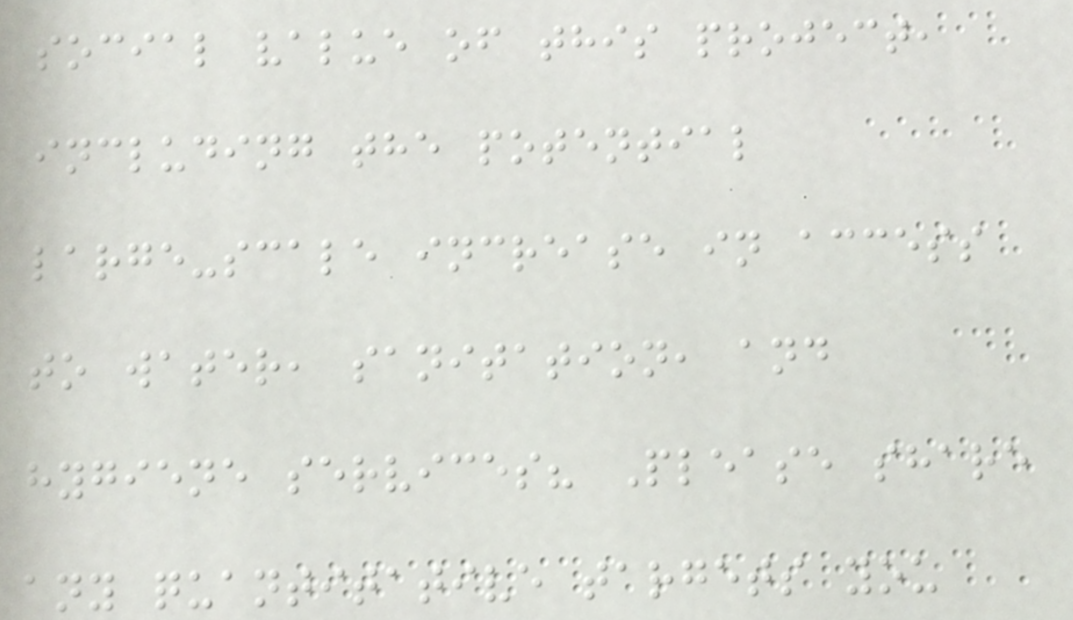social value of this project,
including the potential
large-scale increase in access
to water, sanitation, and
hygiene services? Please share
any quantitative targets you
